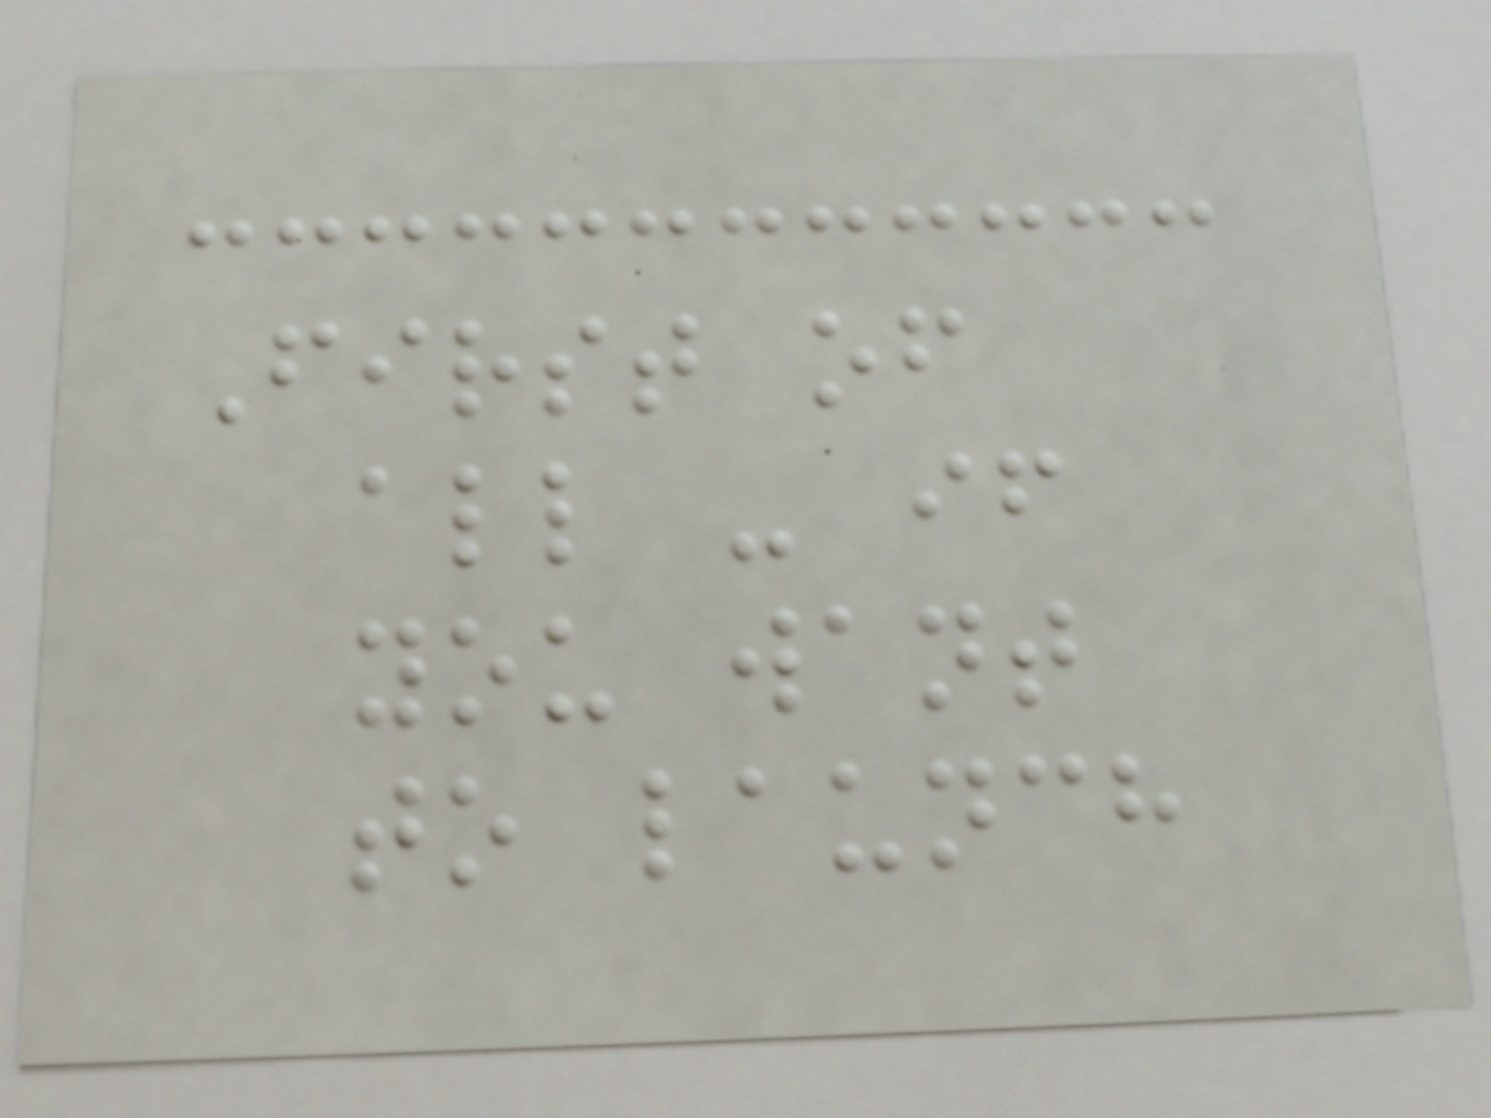First of
all - if
you want
to launch
